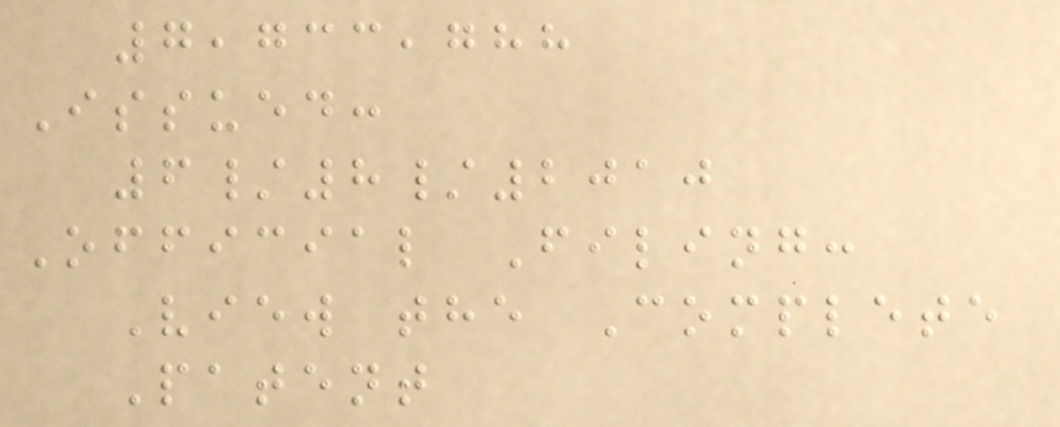7,733,788
Issued:
6/8/2010
Official Filing:
View the Complete
Patent
